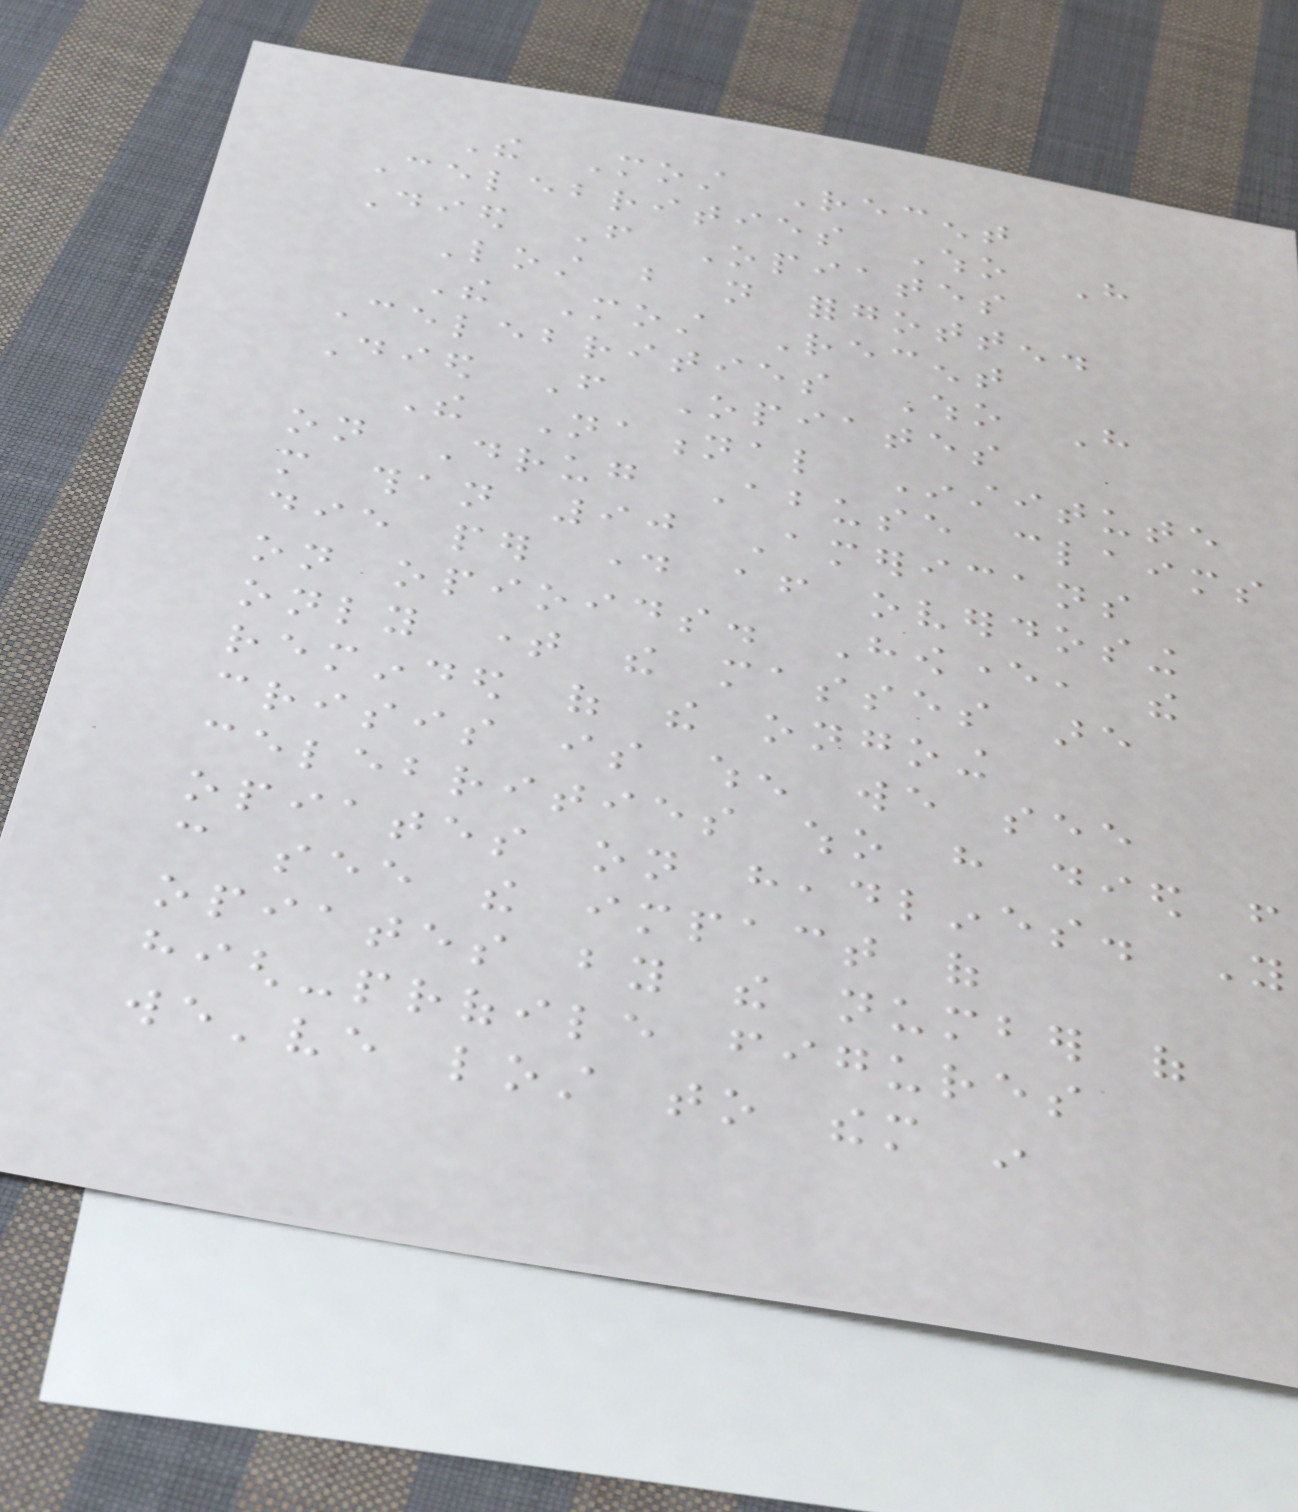The Most Recent
Celebrities Who Have
Died From Opiates
Lost but not forgotten.
The Most Recent
Celebrities Who Have
Died From Opiates
The National Institute
on Drug Abuse claims
more than 90 Americans
die per day after overdosing
on opioids. However, the
only time the masses are
reminded of the ongoing
crisis is when we see
celebrities who have died from
opiates on headlines. You
can see the impact of
opiates by the number of
high-profile figures
we've lost to them in
